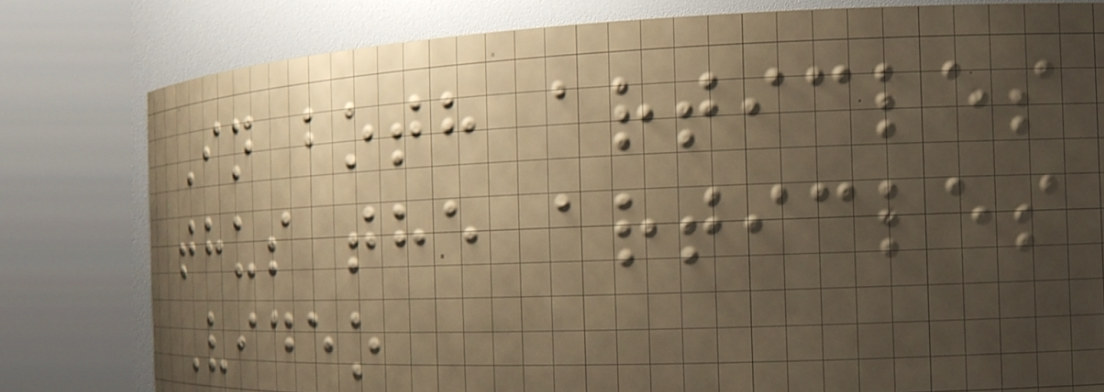In both articles
thus the articles
Video
